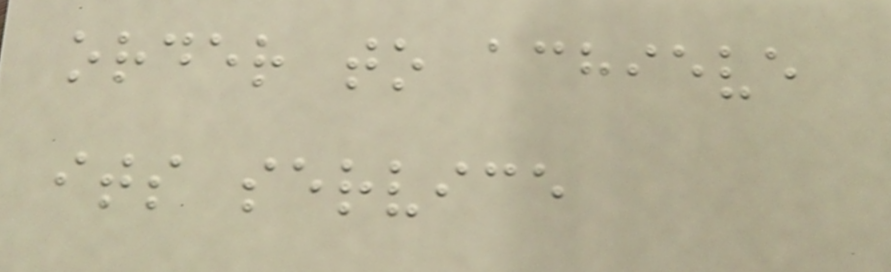order to achieve
its service
